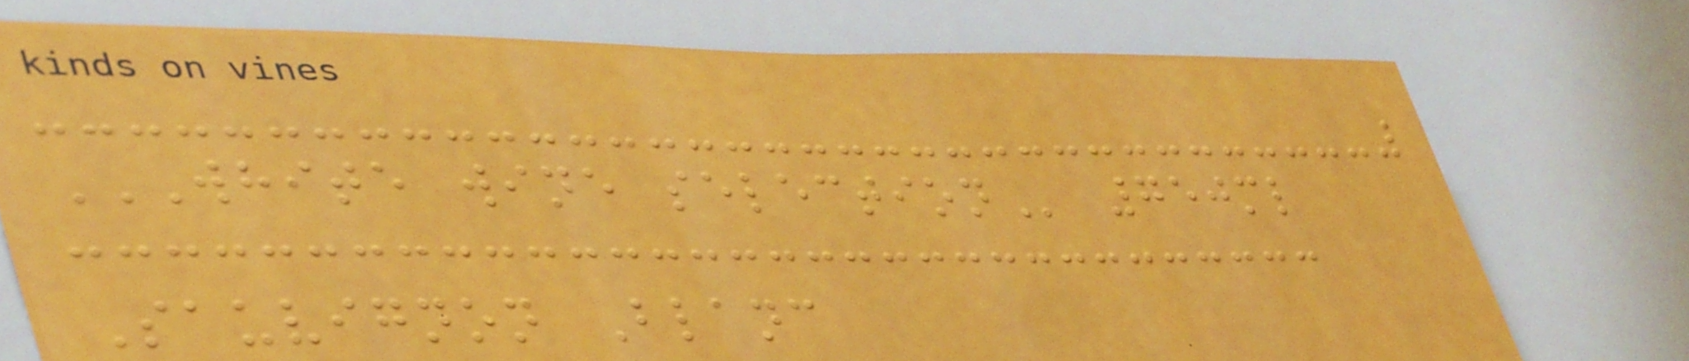WHITE WINE SELECTION 750ml
Sauvignon Blanc
